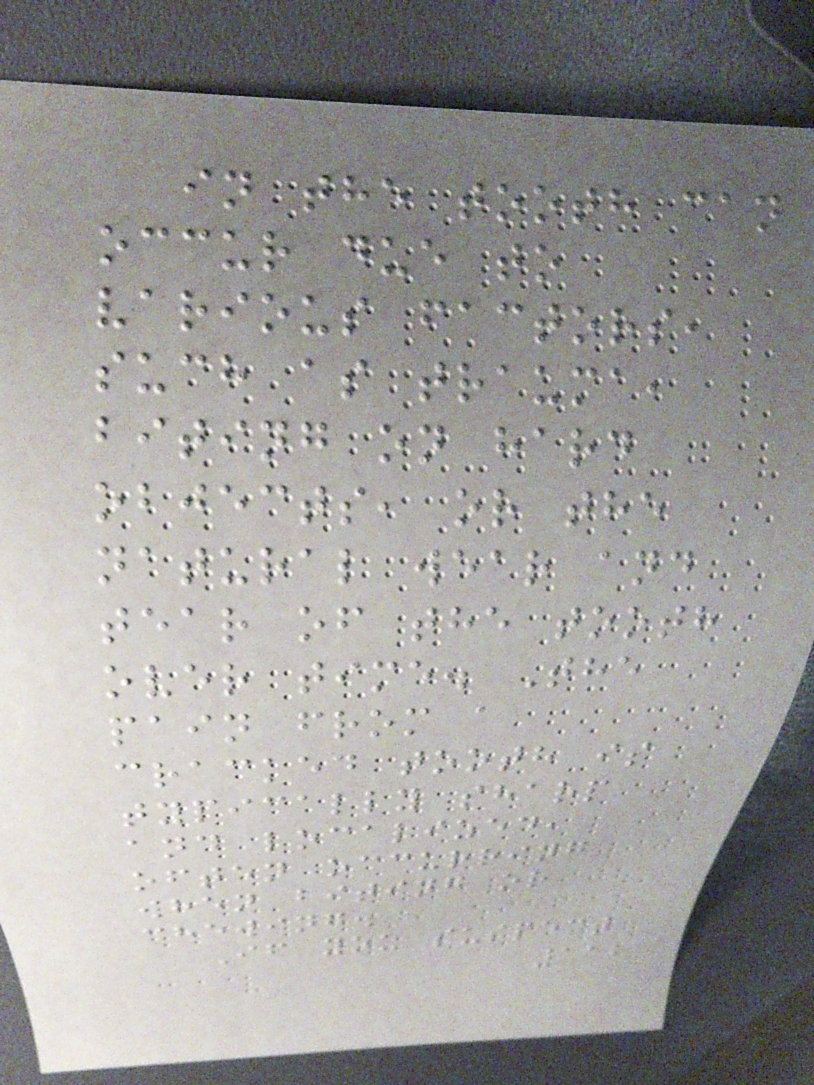in the tooth can
occur due to
various factors,
such as trauma,
biting on hard
objects, or the
natural wear and
tear of the tooth
over time. The
pain from a
cracked tooth is
typically sharp
and localized,
often occurring
when biting or
chewing.
If you suspect
112
